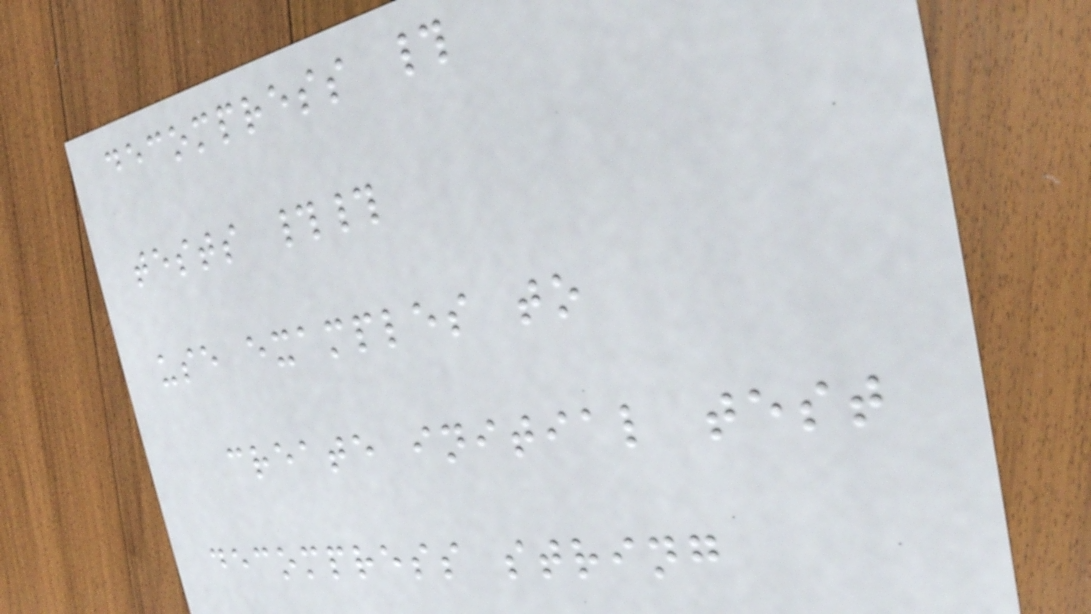decompress #
tests ##
use examples to
create initial test
decompress string
